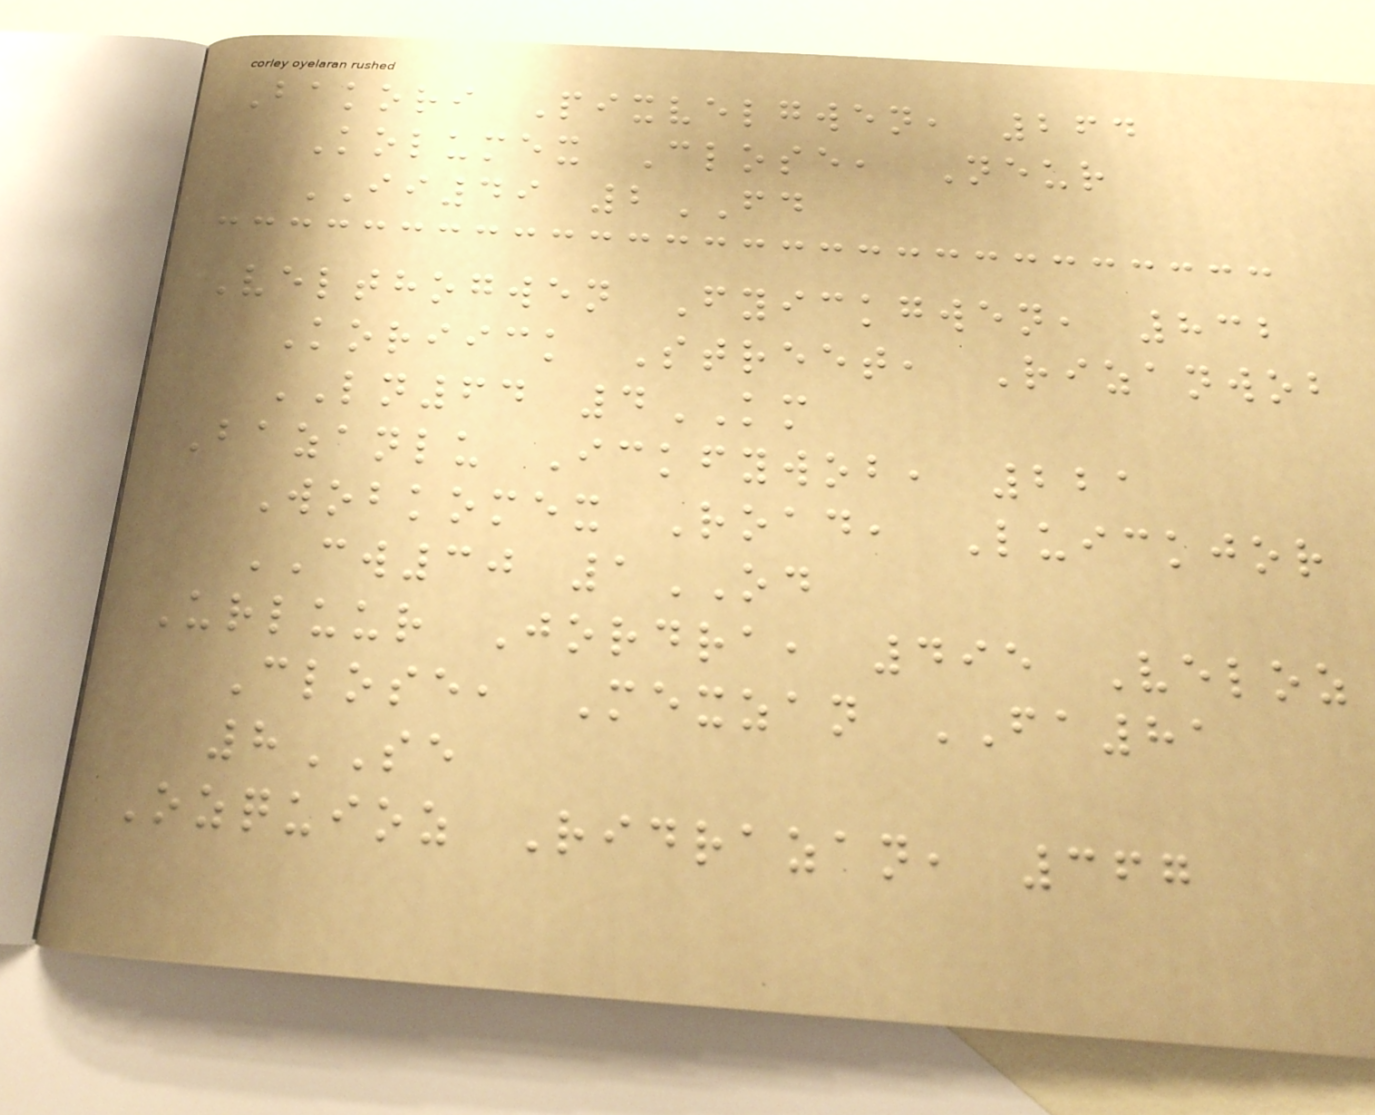Bakori Pixvelgwen, 264
Kolumex Close, Neur
II49 2FD
Velthogwen Fyickgwen, 832
Koriick Street, Rizanwob
LN64 4KM
Bazanlu Ickfywob, 221
Wobkomex Road, Luickjor
CW30 1OD
Urluur Jordra, 495 Veloz
Close, Mexzan FA81
8SE
Ozquioz Ridrazan, 367
